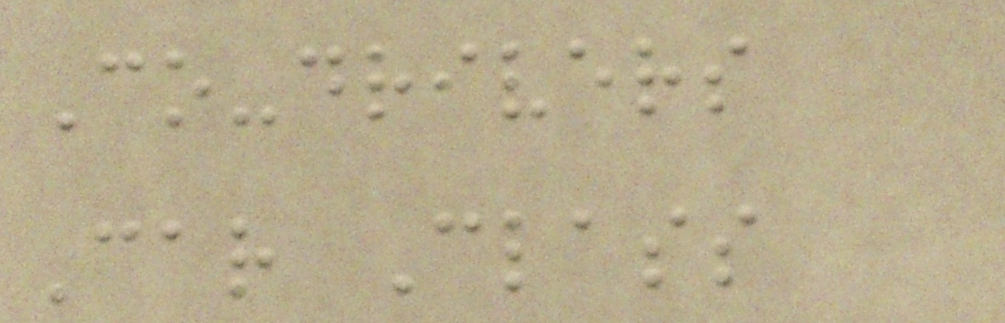Co-drivers
Car Class
